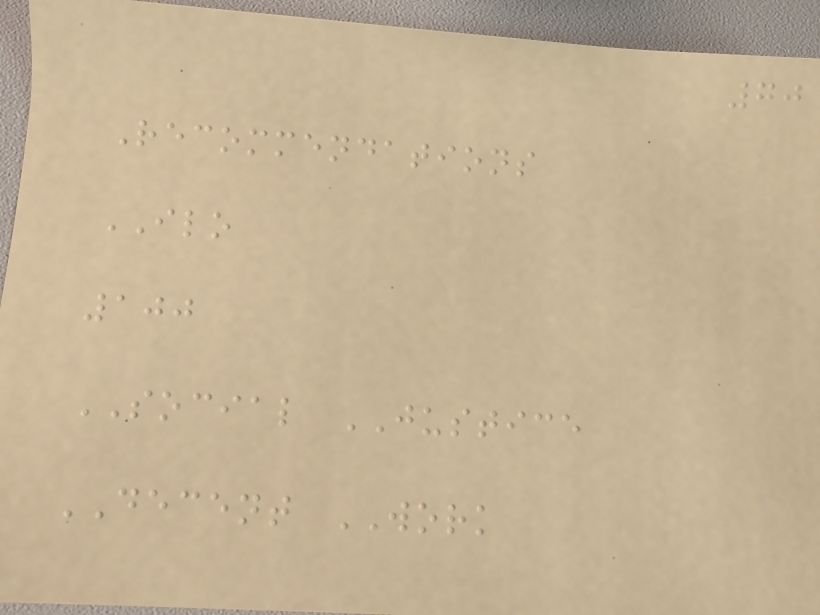70
Recommendations
ILO
100
SOCIAL JUSTICE
DECENT WORK
